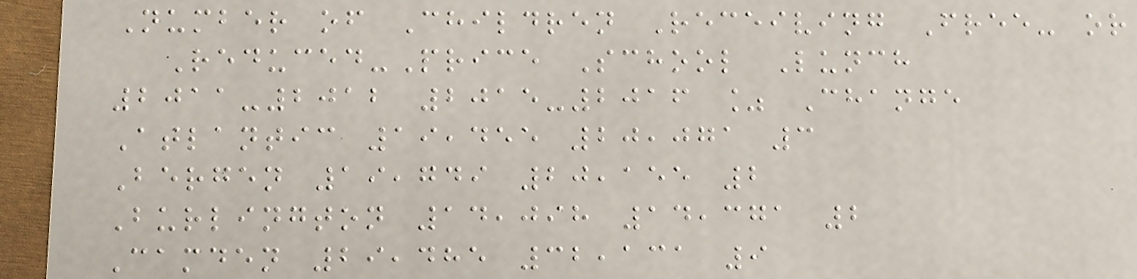Number of Children Receiving Free- or
Reduced-Price School Lunch
2011-2012 2015-2016 % Change
Atlantic 19,455 20,071 3
Bergen 19,749 20,155 2
Burlington 14,098 14,371 2
Camden 29,485 32,131 9
